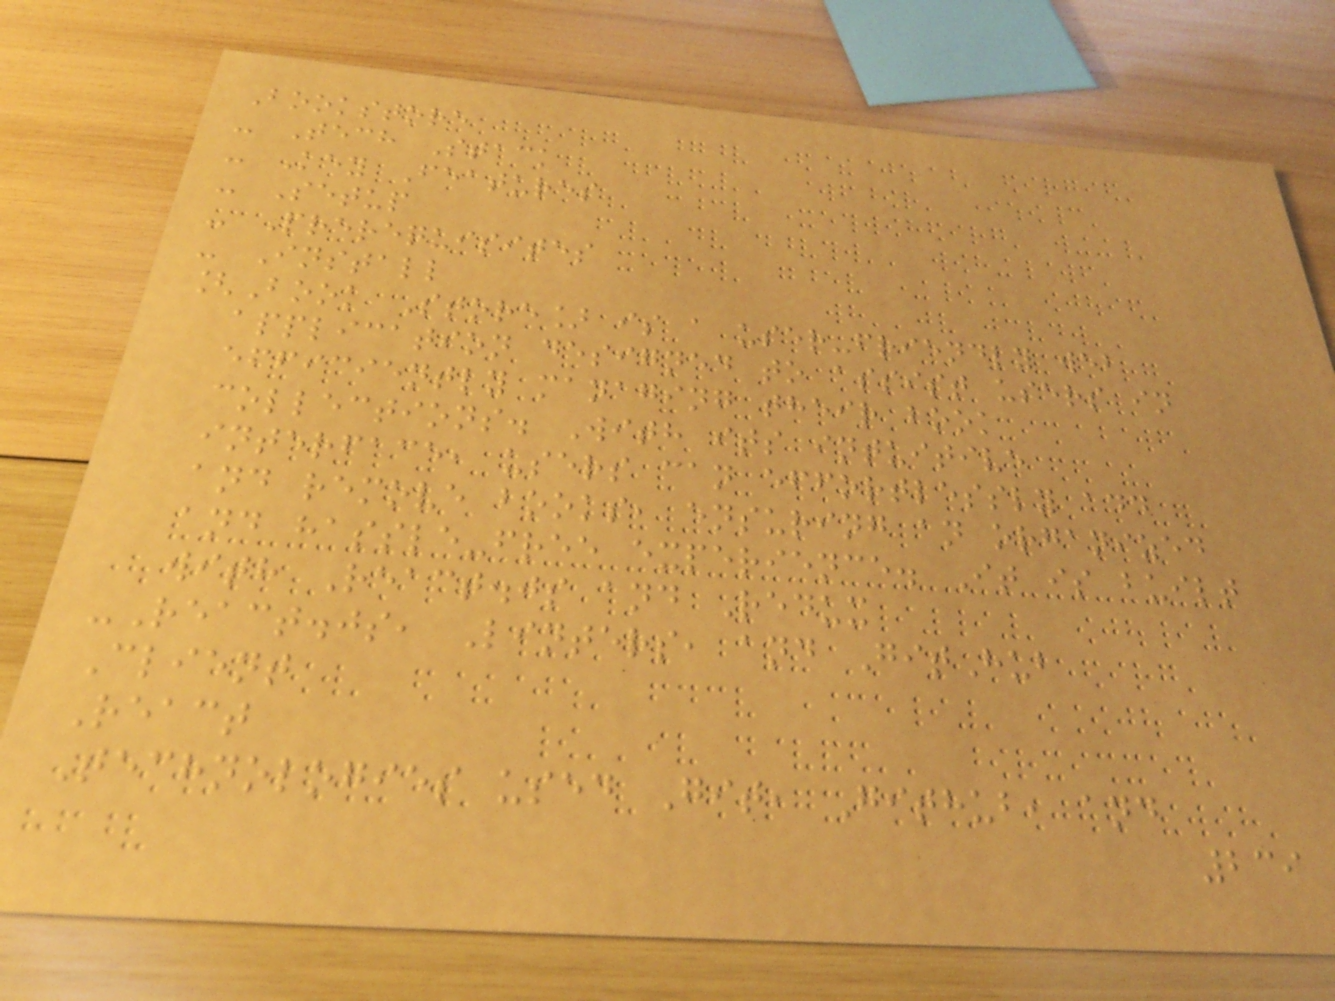Bookstore
- Tech Stack
- Key Features
- Setup
- Prerequisites
- Install
[Book Store] is a user-friendly web
application designed to assist users in
efficiently managing their book
collections. With its intuitive
interface, users can effortlessly add
and remove books, ensuring an organized
and hassle-free experience. It is built
with React.js and Redux
-React.js, Linters, and GitHub
Client
React
Technologies used Git, Github, and
239
